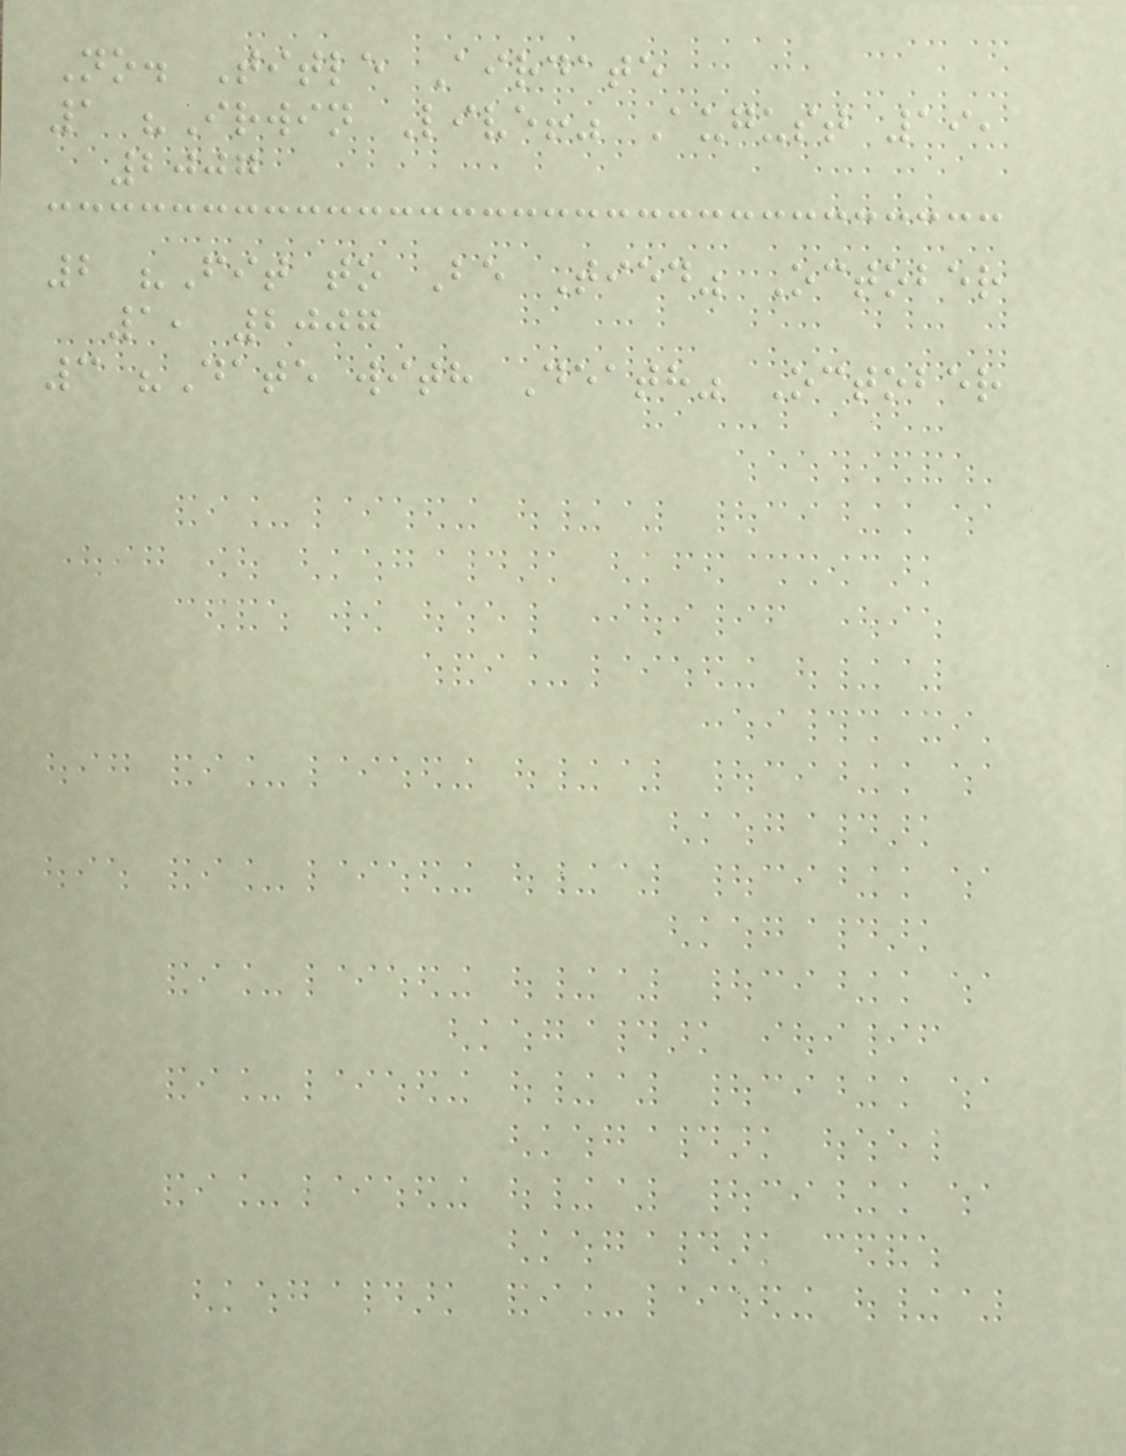No. Title Airdate
1 "Irwin Live!" August 19,
2007
2 "Fit to Be Tied" October
1, 2007
3 "Date with Death" October
